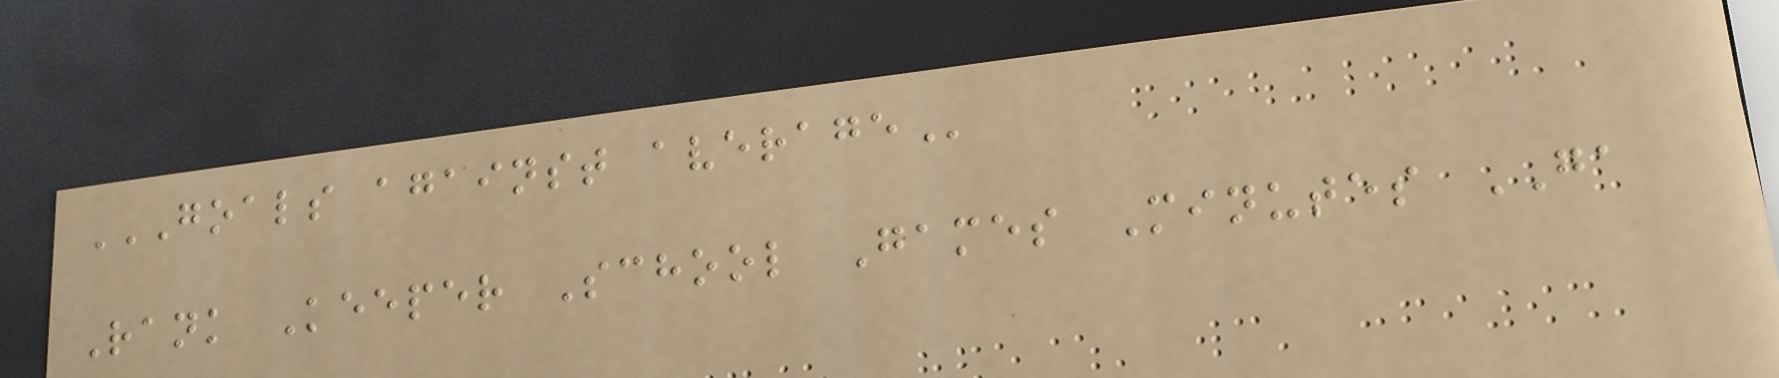GOALS AGAINST AVERAGE
Rank Keeper School Games Minutes GA
